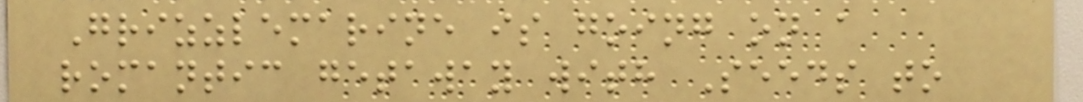Grizzlemarine is going on a
romantic getaway with Seeds to
